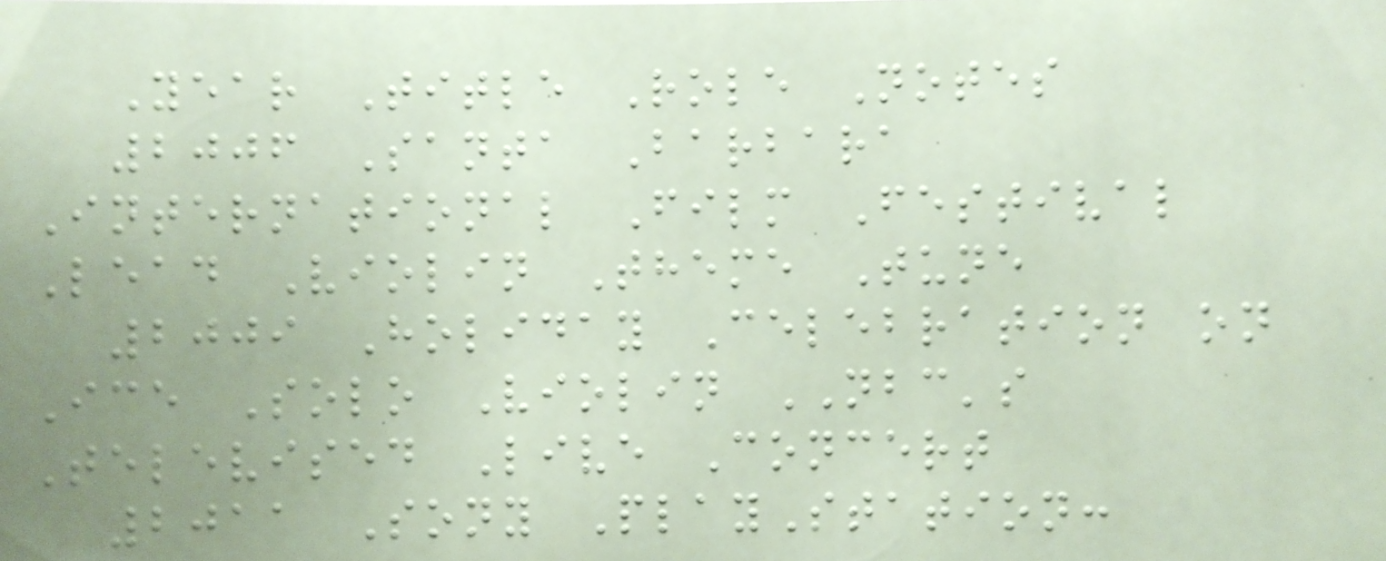Year Title Role Notes
2006 Santa Barbara
International Film Festival
Lead Violin Theme Tune
2009 Holiday Celebration on
Ice Solo Violin NBC's
Televised Live Concert
2011 Sony PlayStation:
